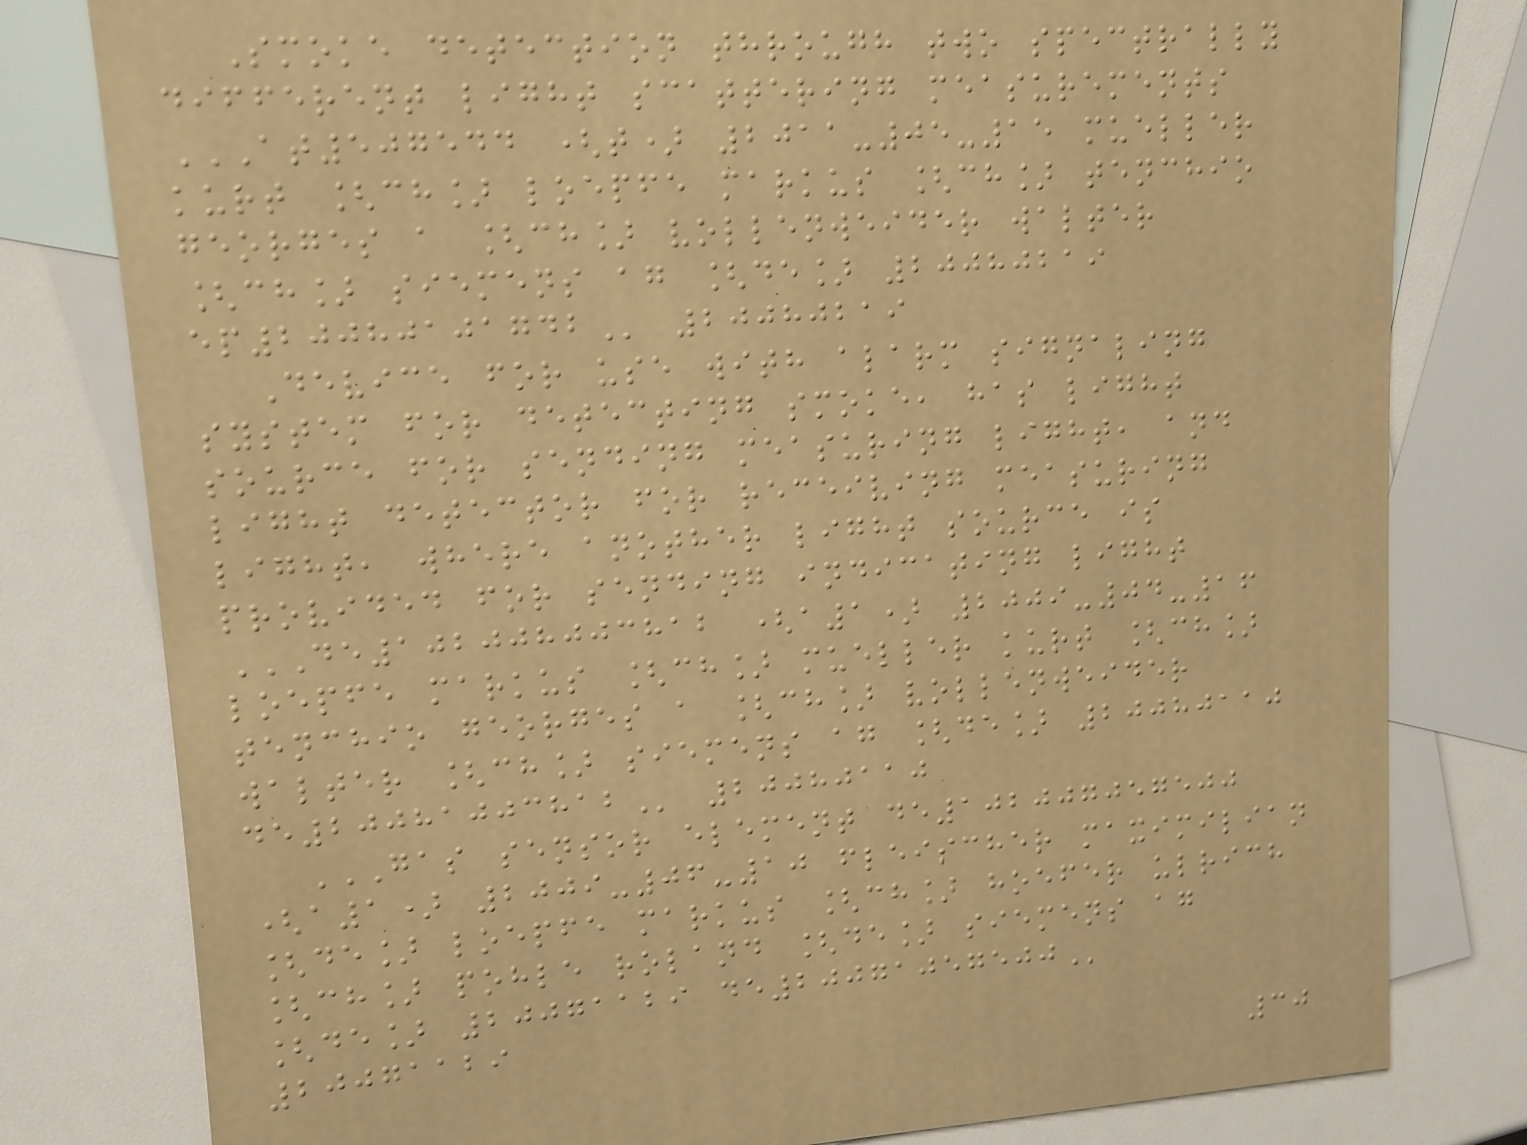Smoke detection through two spectrally
different light scattering measurements
AT507544 (T) 2011-05-15 MUELLER
KURT [CH] LOEPFE MARKUS [CH] TENCHIO
GEORGES A [CH] VOLLENWEIDER WALTER
[CH] SIEMENS AG [DE] 20080219
EP20080101742 20080219
Device for use with alarm signaling
system for detecting smoke, has light
source for sending measuring light, and
light detector for receiving measuring
light, where another light source is
provided for sending indicating light
DE102008003812 (A1) 2009-04-16
LOEPFE MARKUS [CH] MUELLER KURT [CH]
TENCHIO GEORGES A [CH] VOLLENWEIDER
WALTER [CH] SIEMENS AG [DE] 20080110
DE20081003812 20080110
GAS SENSOR ELEMENT DE102007057500
(A1) 2009-06-10 FLEISCHER MAXIMILIAN
[DE] LOEPFE MARKUS [CH] HOEFER ULRICH
[CH] POHLE ROLAND [DE] SIEMENS AG
[DE] 20071129 DE20071057500
20071129
30
